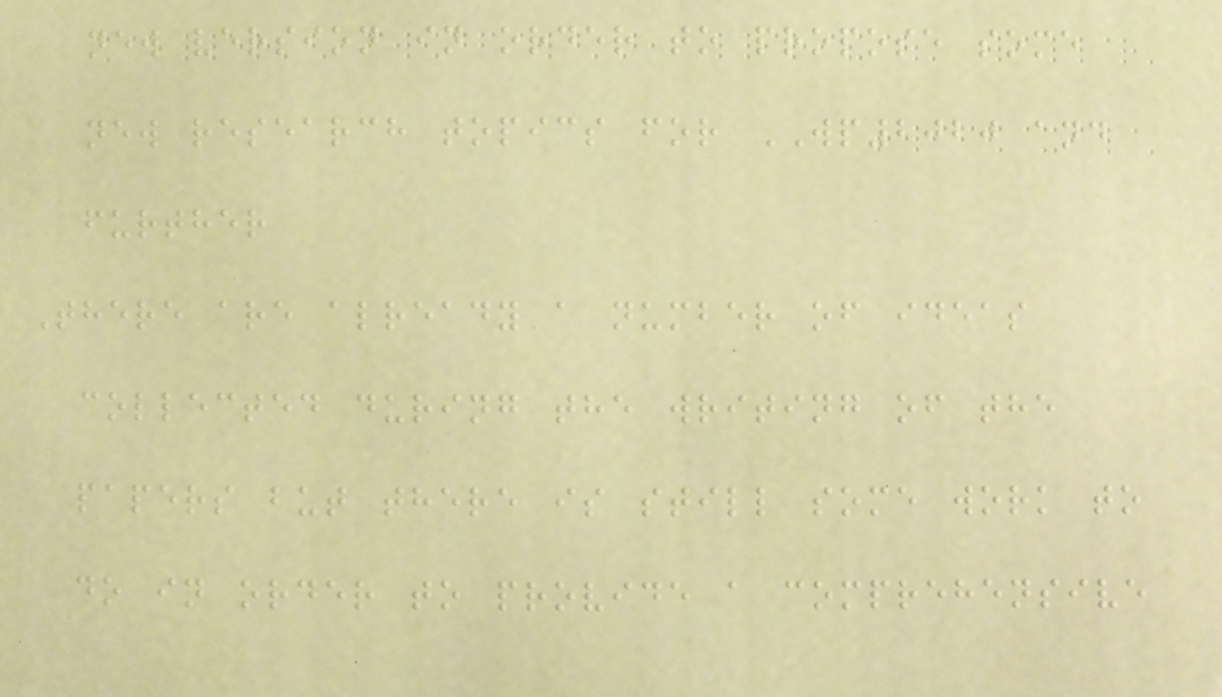new version in order to propose some
new research topics for WP2020 and
further
There are already a number of ideas
collected during the writing of the
papers but there is still some work to
do in order to provide a comprehensive
